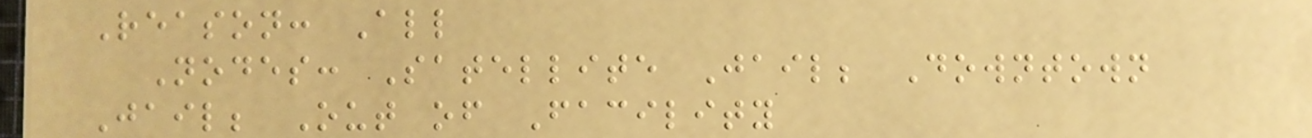Reason: All
Nodes: Satellite Jail; Downtown
Jail; Out of Facility
